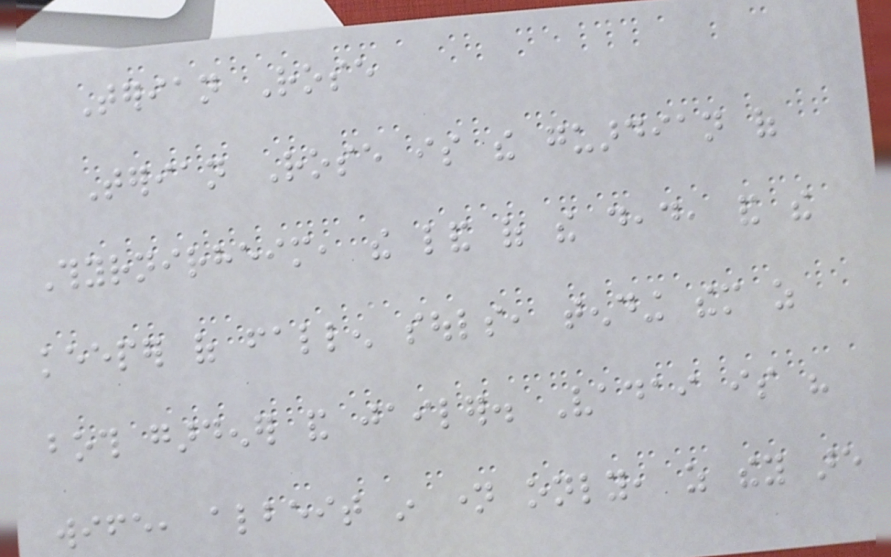Terian Rose
Terian Rose is the guardian of
Thyrnirheim, the land of the dead, and the
keeper of fallen souls, tending them as
both gardener and jailer. Vadai is his
wife, albeit in name only, as they are
